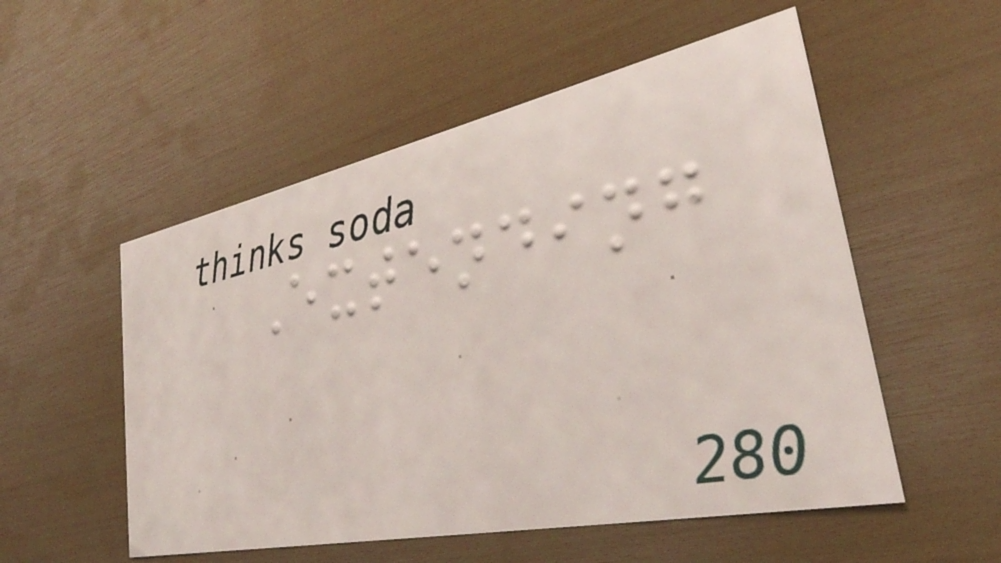Extending
